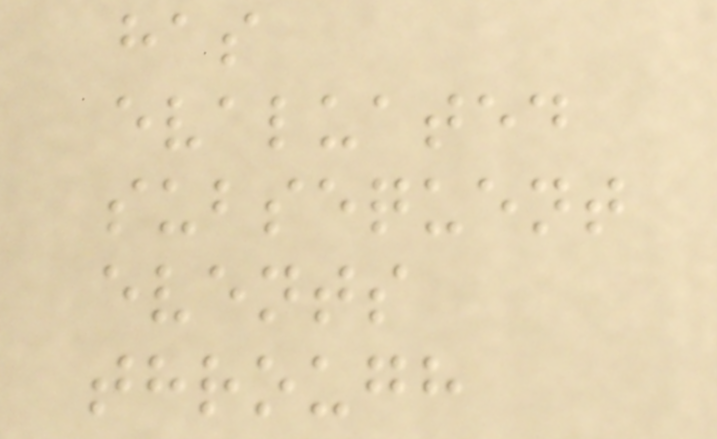has
evaluated
subsequent
events
through
